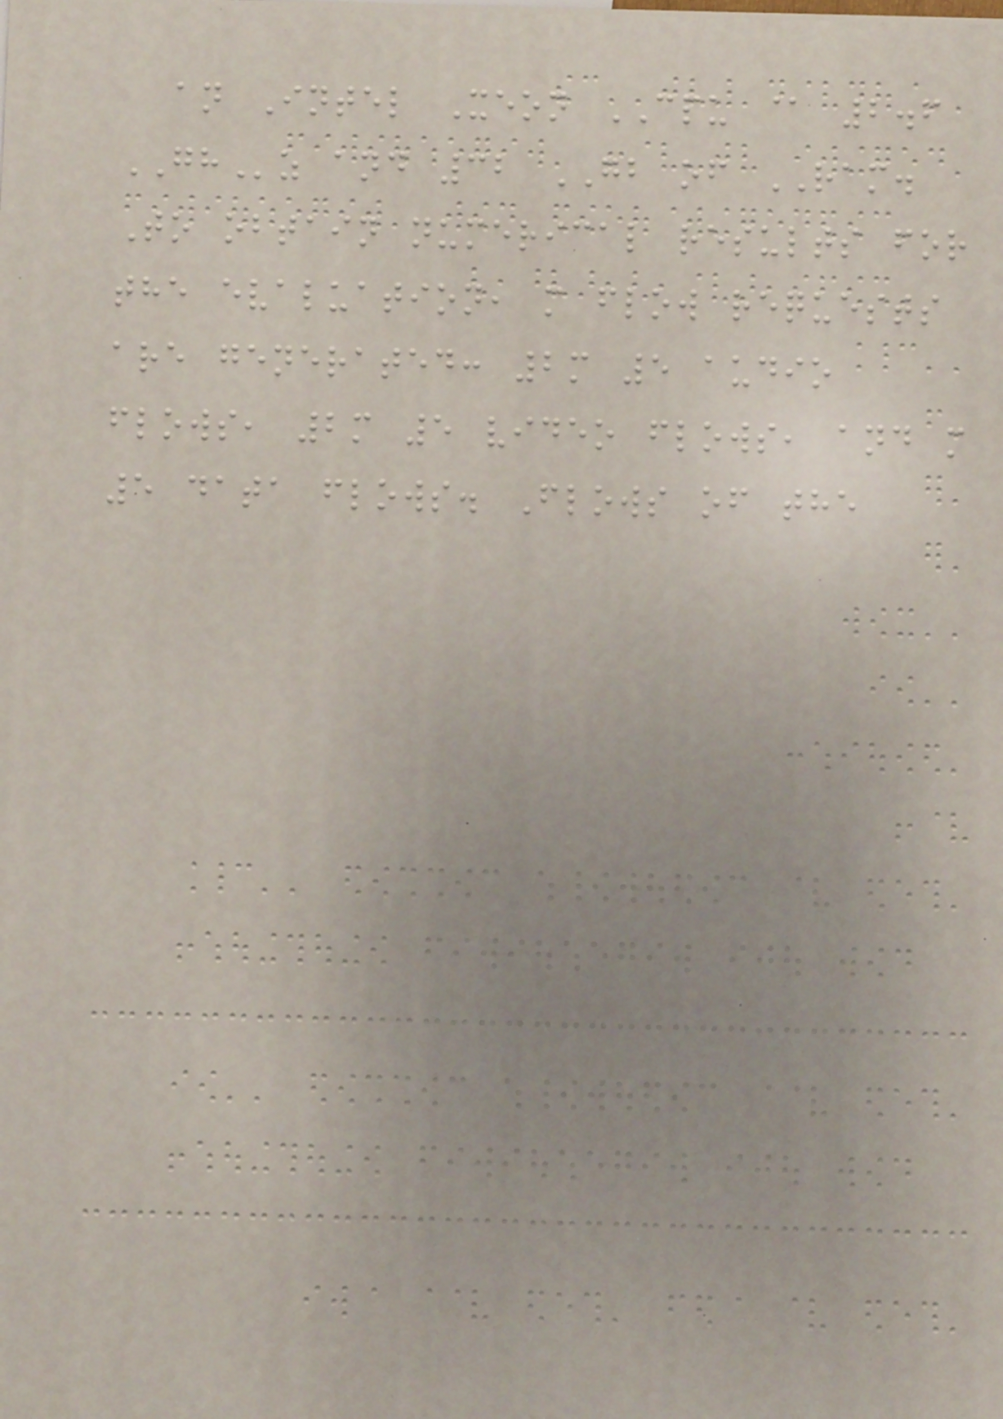an Intel Xeon CPU @ 2.6
GHz and 32 GB of RAM.
To obtain numerical results for
the evaluation, m flow requests
are generated: 2m 5 audio
flows, 2m 5 video flows, and m
5 data flows. Flows of the
